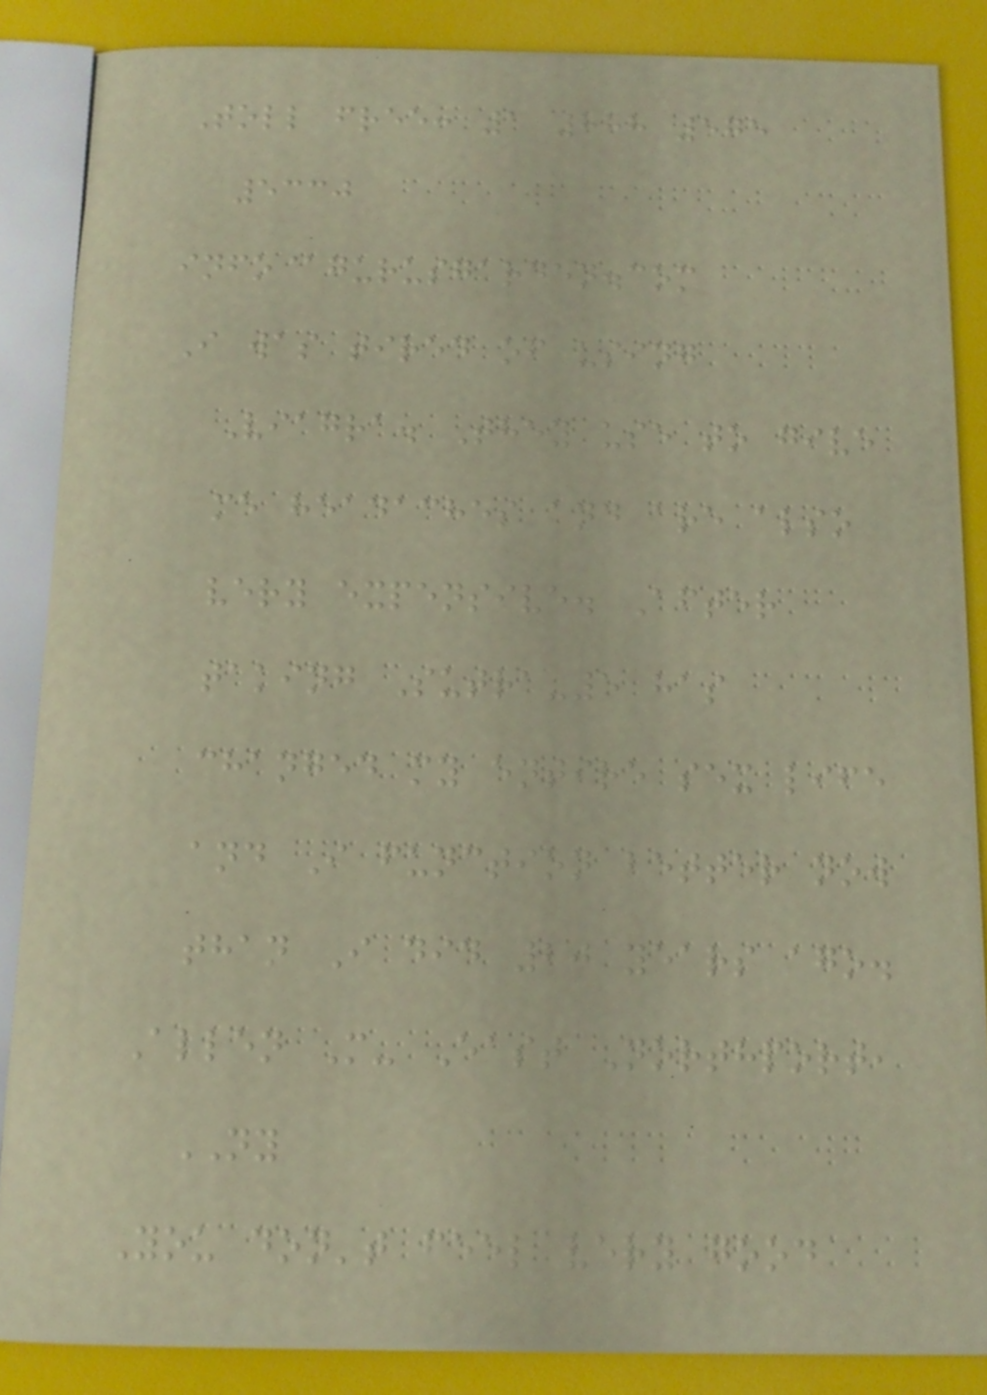Toll free: 1 888 575
5330
info@gurusgarden.com
I was tired of using
Viagra. They use to give
me headaches and are also
very expensive. After
taking Sutra-5 has
changed my entire sex life
and I function better now
than I did 20 years ago.
Allen M- East Northport,
NY
You don't feel very good
